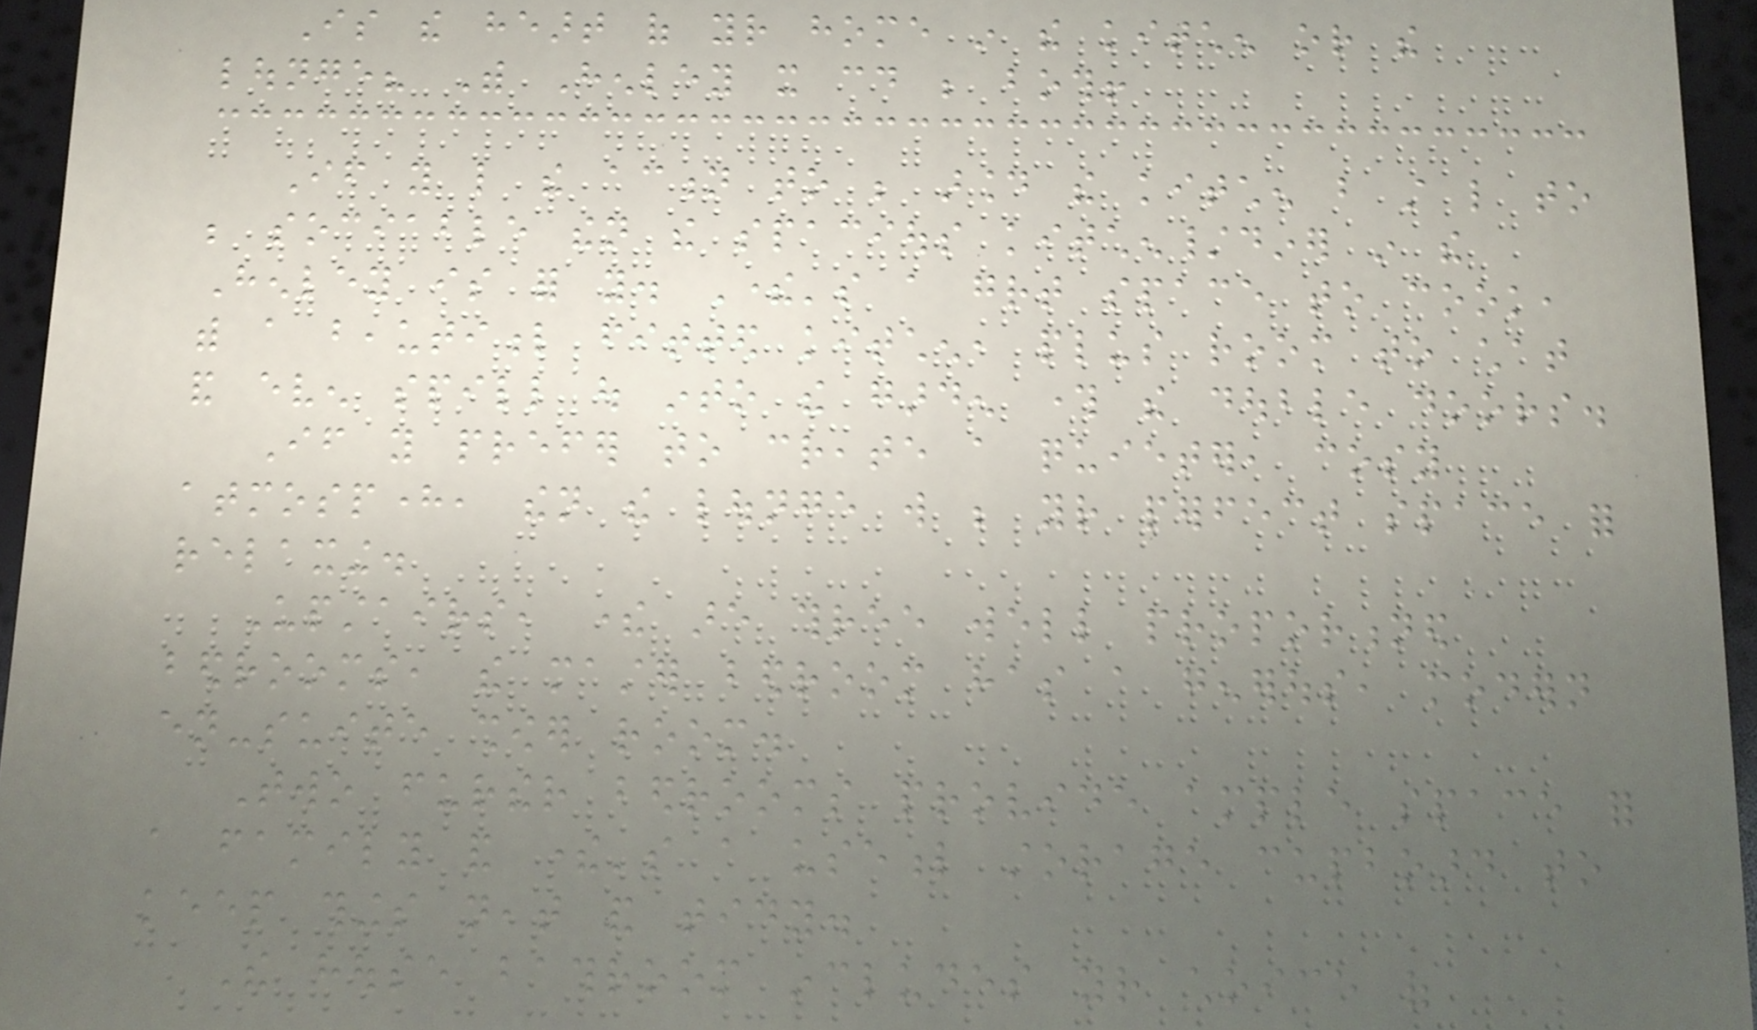Is the heart of your home in the kitchen or the
lounge? With Henley it could be both!
If you like the action to be around the kitchen but still like to
be sociable then the spacious kitchen/diner in the
Henley is for you. There's a great space to cook,
with a beautiful fitted kitchen, plus room to chat
and even spill out into the garden through the double doors.
If you prefer to create a quieter, cosy
atmosphere, then the lounge will be your perfect space for
relaxing.
Upstairs, there are three well proportioned
bedrooms, the master bedroom has a generous, modern
en-suite shower room.
Two further bedrooms provide ample space for
a family and there's a useful storage cupboard to
keep things neat and tidy.
The house bathroom includes your choice of
